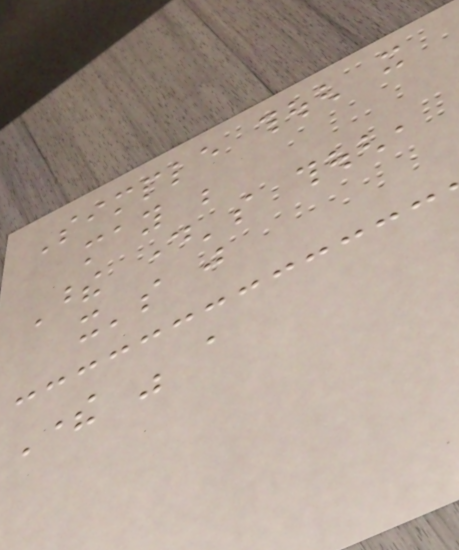Simple though it
may be
These day's though,
it's just
There was a
